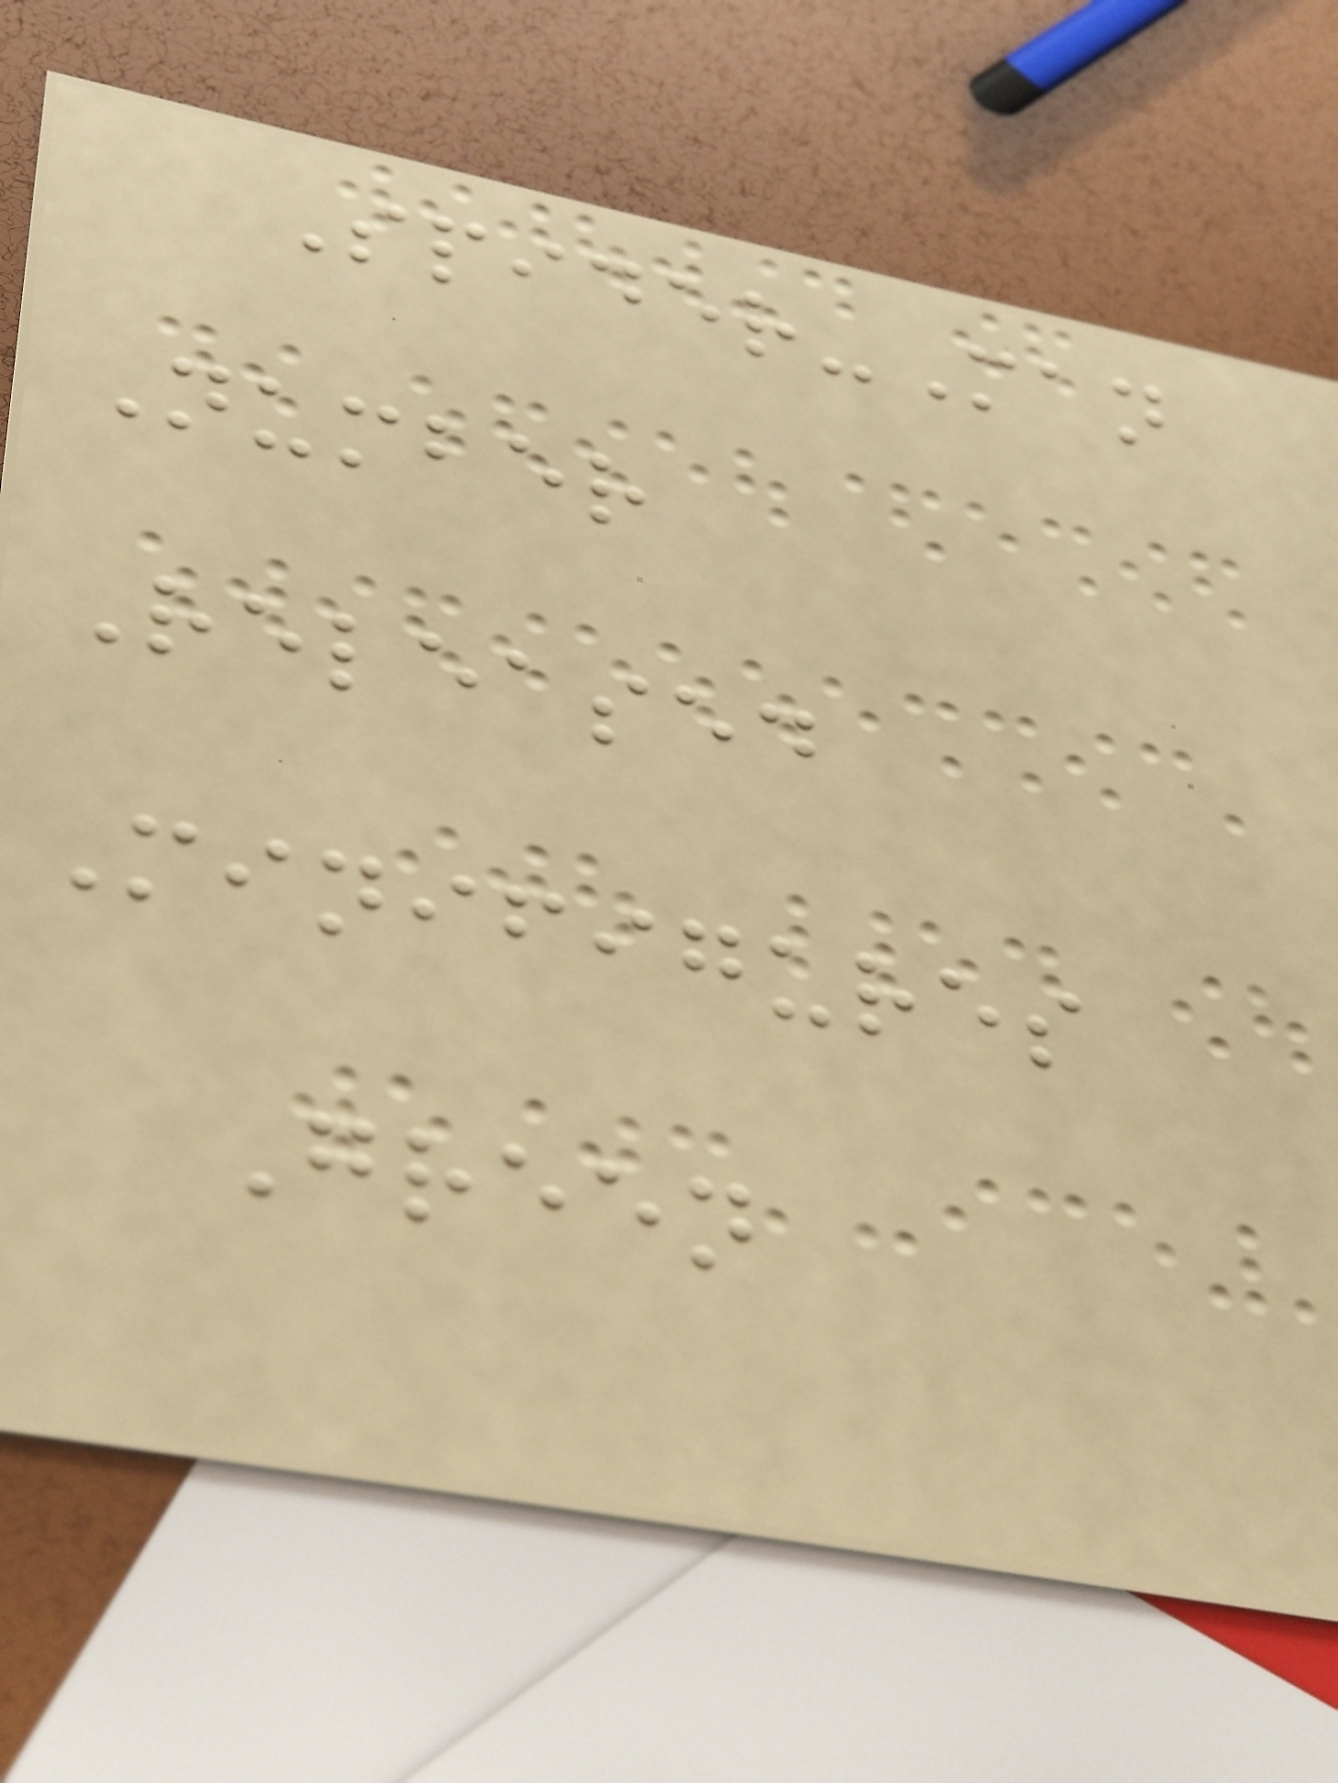Spider-Man
Number
Released
Minifigures
Green
